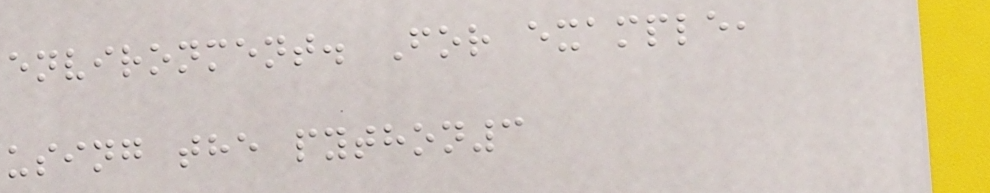environment. For example,
using the python3
